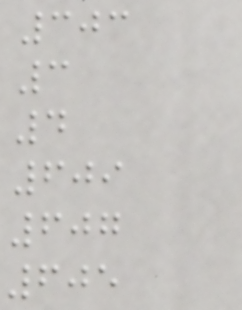303
3
4
609
607
605
